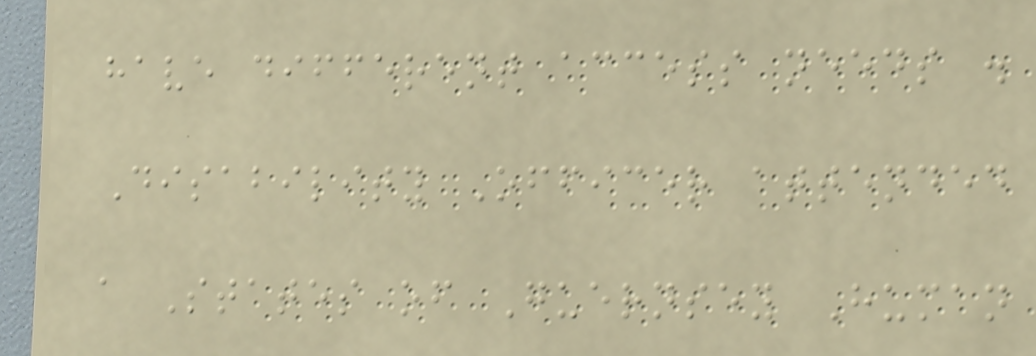have different access needs .
Disability Officer attended
a States of Guernsey Human
